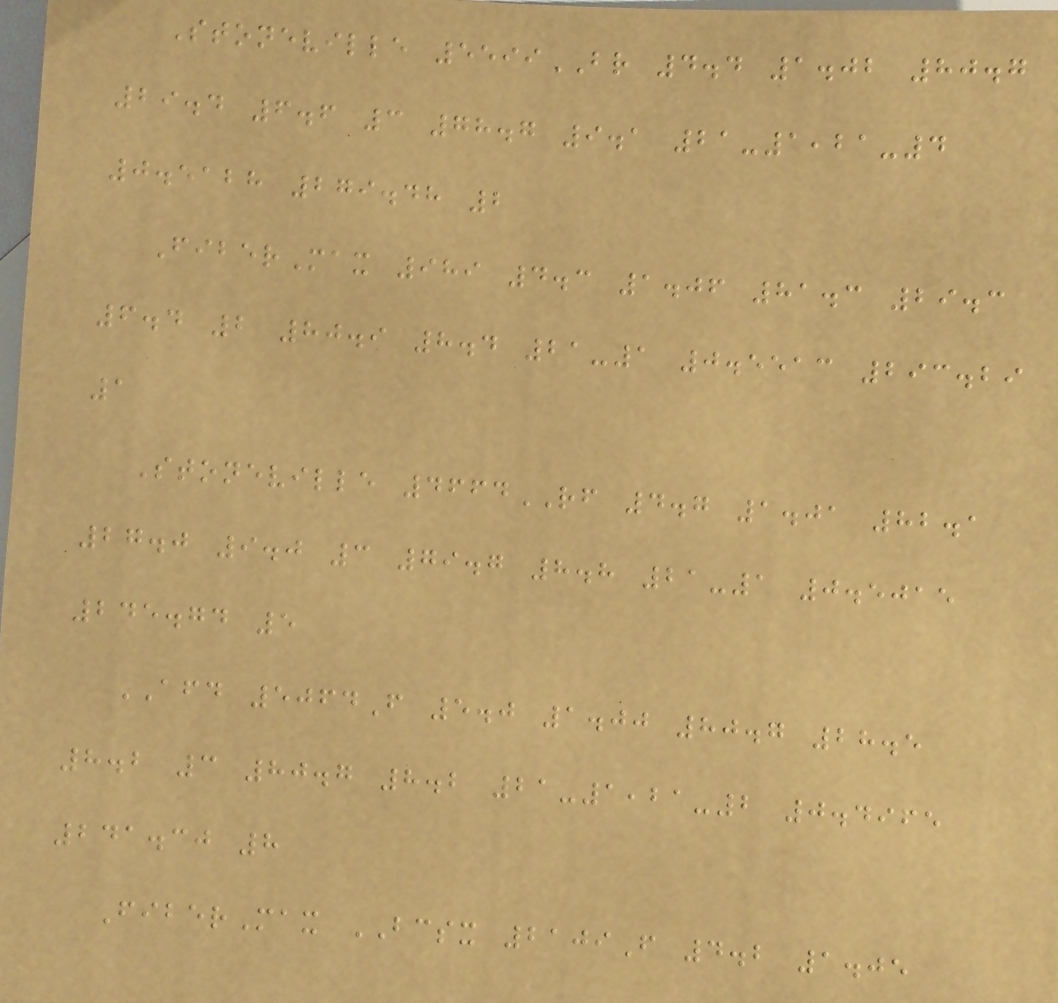Stoneville 5599BR 4.4 1.02 80.7
29.4 6.6 3 78.7 9.1 21-1,21-4
0.5128 279.48 2
FiberMax 989 4.3 1.06 81.3 29.3
6.4 2 80.9 8.4 21-1 0.5513 293.29
1
Stoneville 4664RF 4.7 1.01 82.1
27.0 9.0 3 79.7 8.8 21-1 0.5015
245.74 5
AFD 5064F 5.0 1.00 80.7 28.5
8.2 3 80.7 8.2 21-1,21-2 0.4965
241.30 8
FiberMax BCSX 2109F 4.2 1.05
